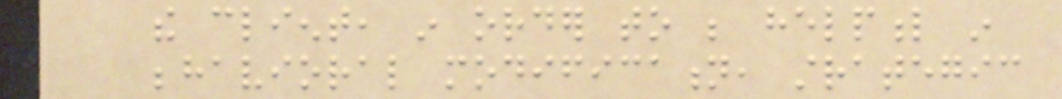the client, in order to be helpful in
behavioral modification, strategic
